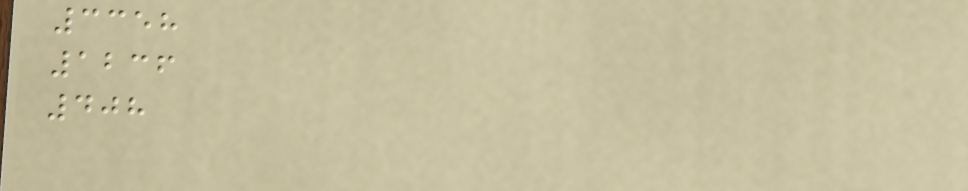3358
1236
408
